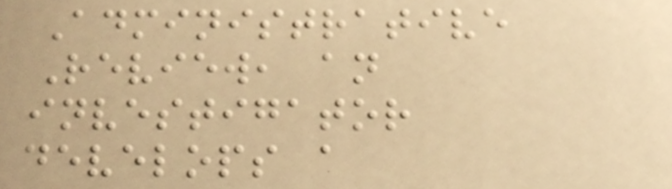Administrative
Review, an
investigator
develops a
